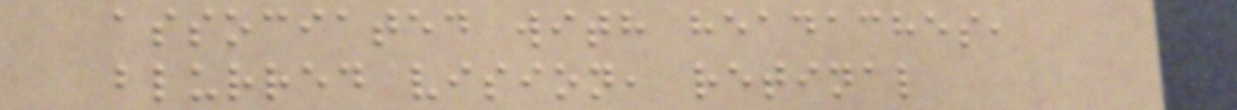associated with headaches,
blurred vision, retinal
